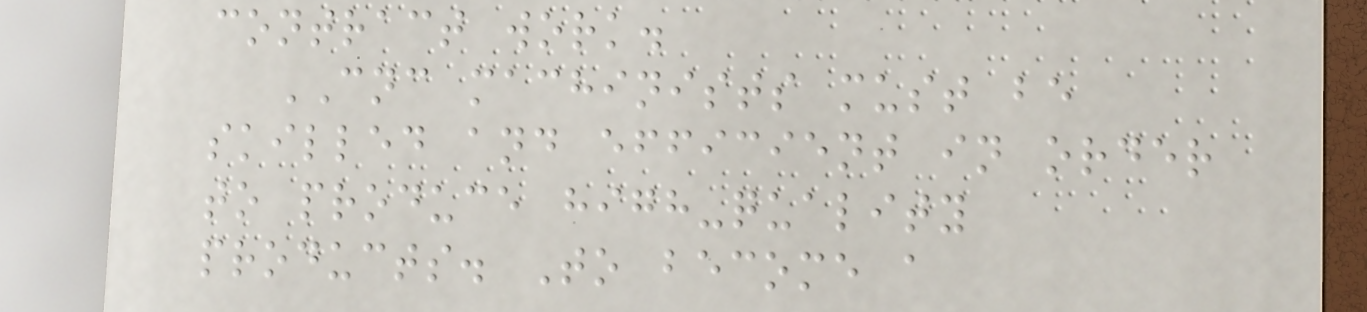contract work.
CNC machinists must be
skilled and efficient in order
to produce high-quality
products. To become a
